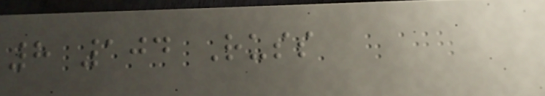8 104 Russ
